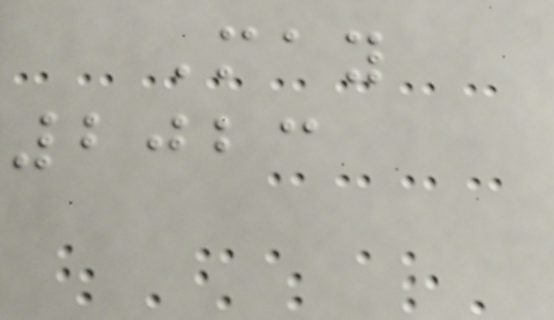May
2023
